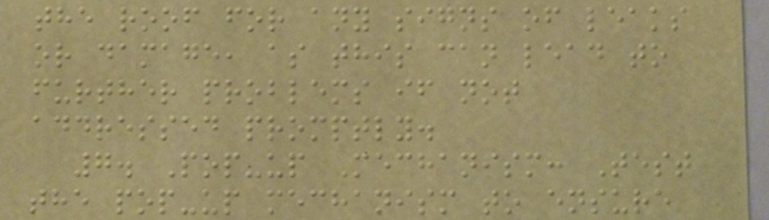the roof for any signs of leaks
or damage, as this can lead to
further problems if not
addressed promptly.
7. Pop-up Mechanism: Test
the pop-up mechanism to ensure
